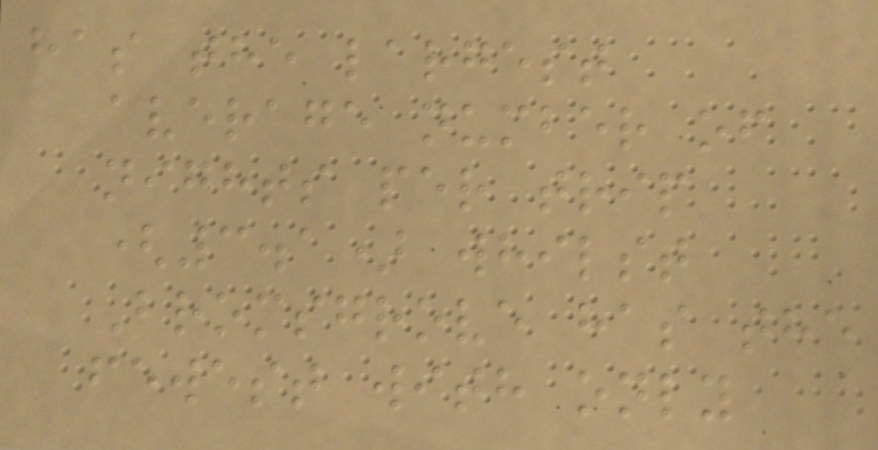has the largest
average number of
nights per trip
(3.1) whilst
Bromsgrove has the
fewest with only
